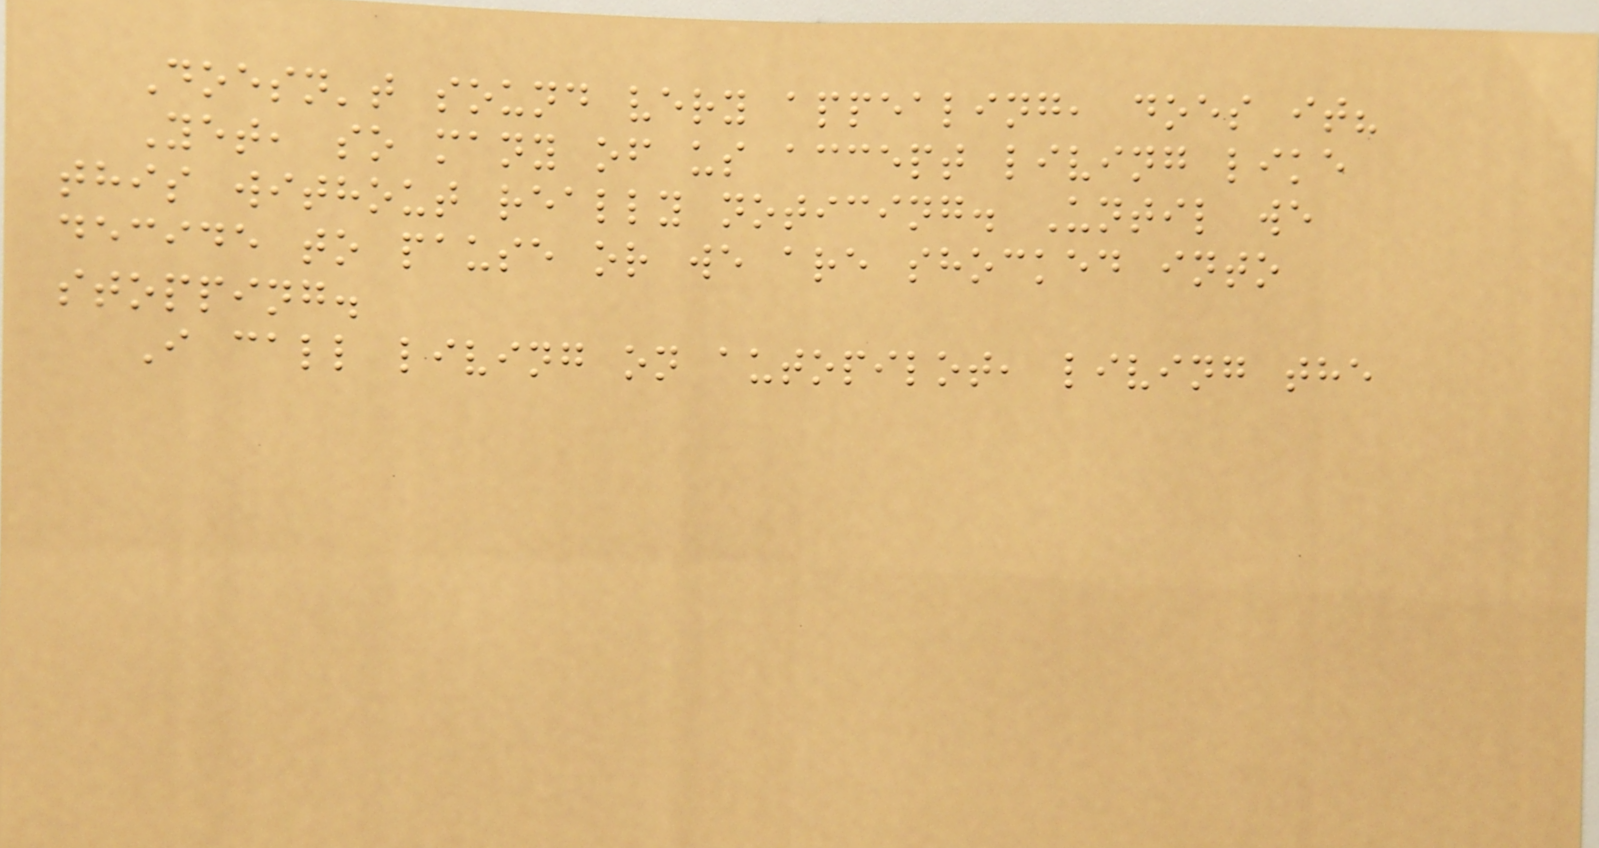Doesn't sound very appealing, does it?
Yet, so many of us accept living like
this without really noticing. Until we
decide to pause or we are shocked into
stopping.
I call living on autopilot, living the
